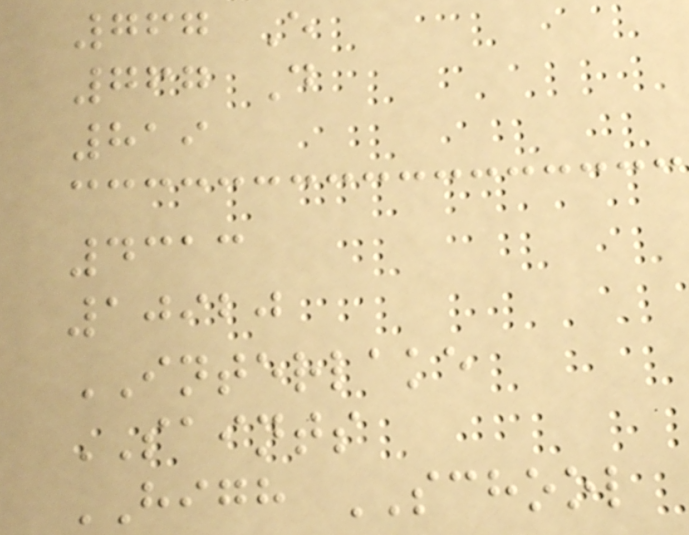767 E
767 D
819
4313
10920
INTERLAKE
SAINTS
HIGH SCHOOL
